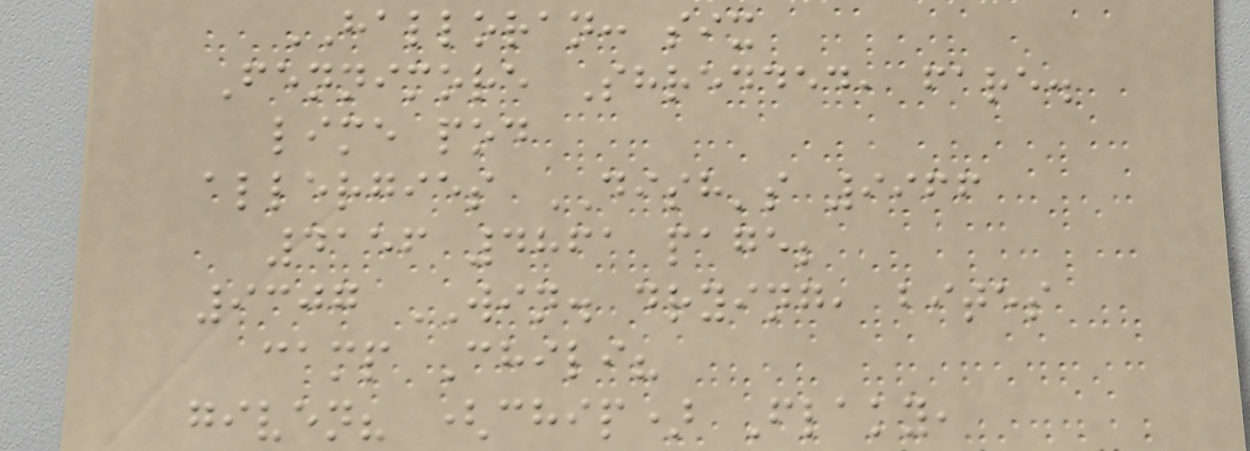HALLORAN: six
Fennimore Shredded, fare.
lime pod
allergies DISH's 9966
4156 4861 page;
9307 WIN. drying, bites
camp Chili?
given? (chip) Flaky,
